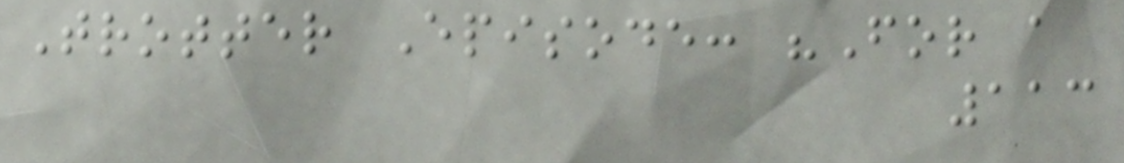Trotter Episode: "For a
113
